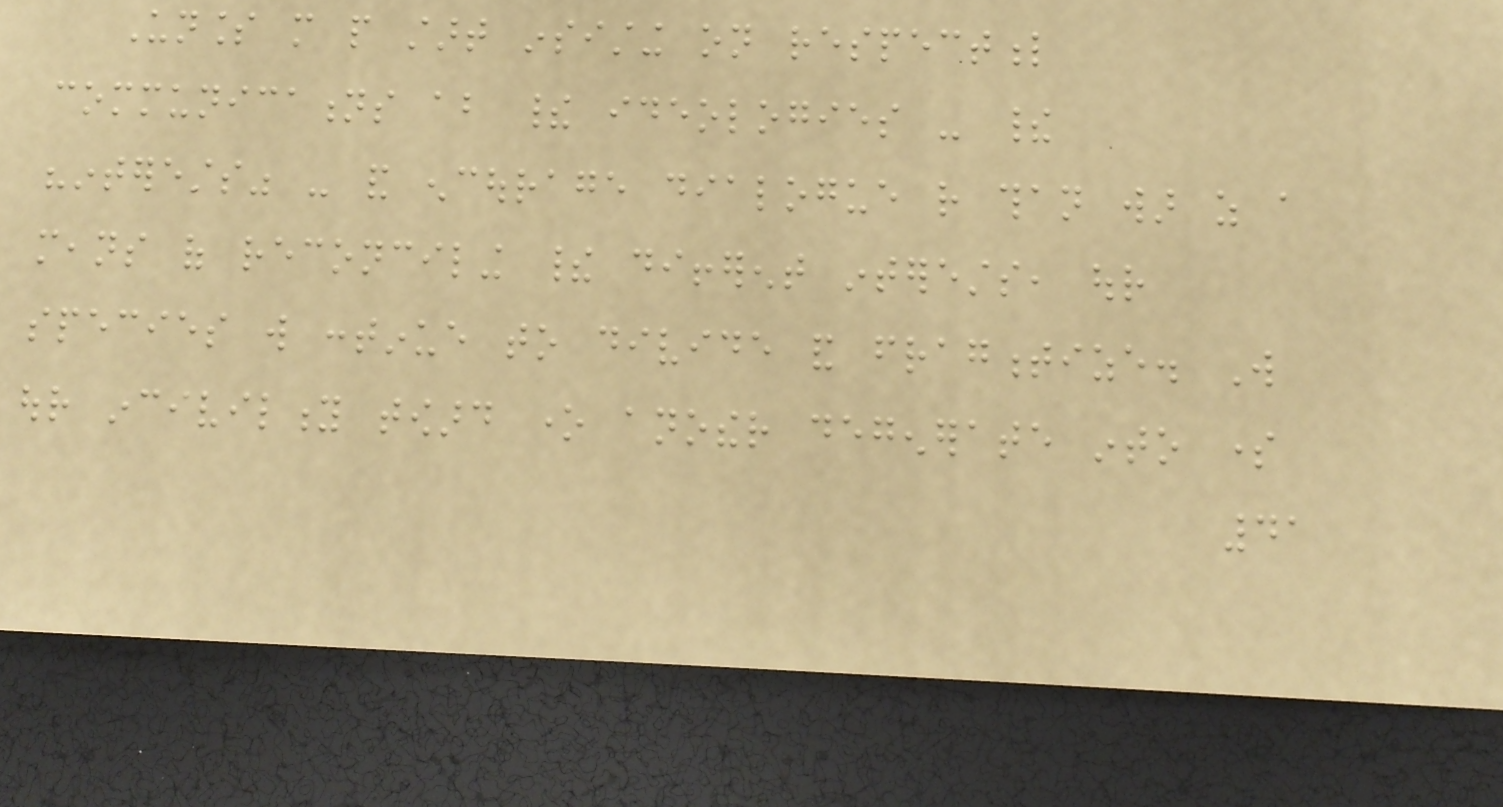Unless more people start insisting on respectful
communications about their ideologies - their
"interests" - and encourage dialogue rather than war as a
means of reconciling their different interests, our
species will continue to divide and fragmentize. Will
our incivility toward one another degenerate into some
41
